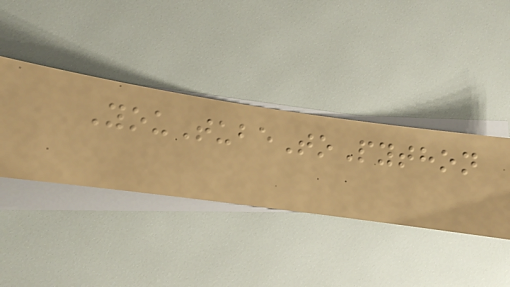YouTubeToPython
